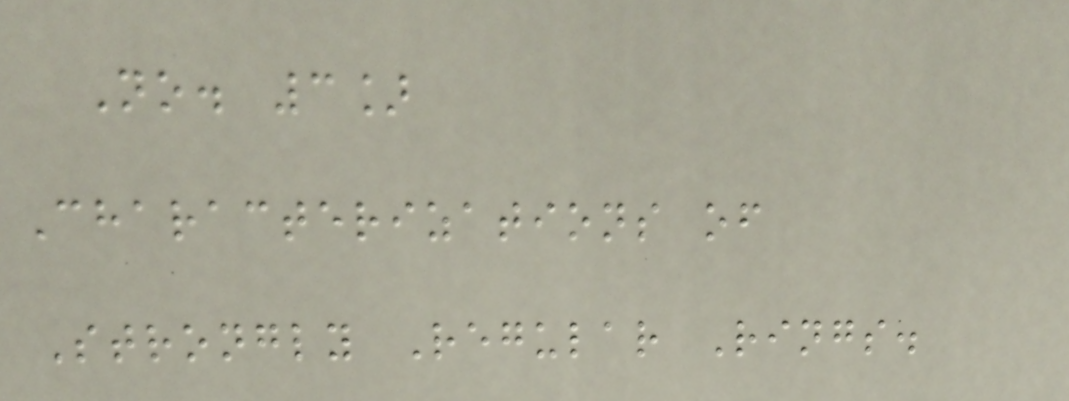No. 3]
Characterizations of
Strongly Regular Rings.
